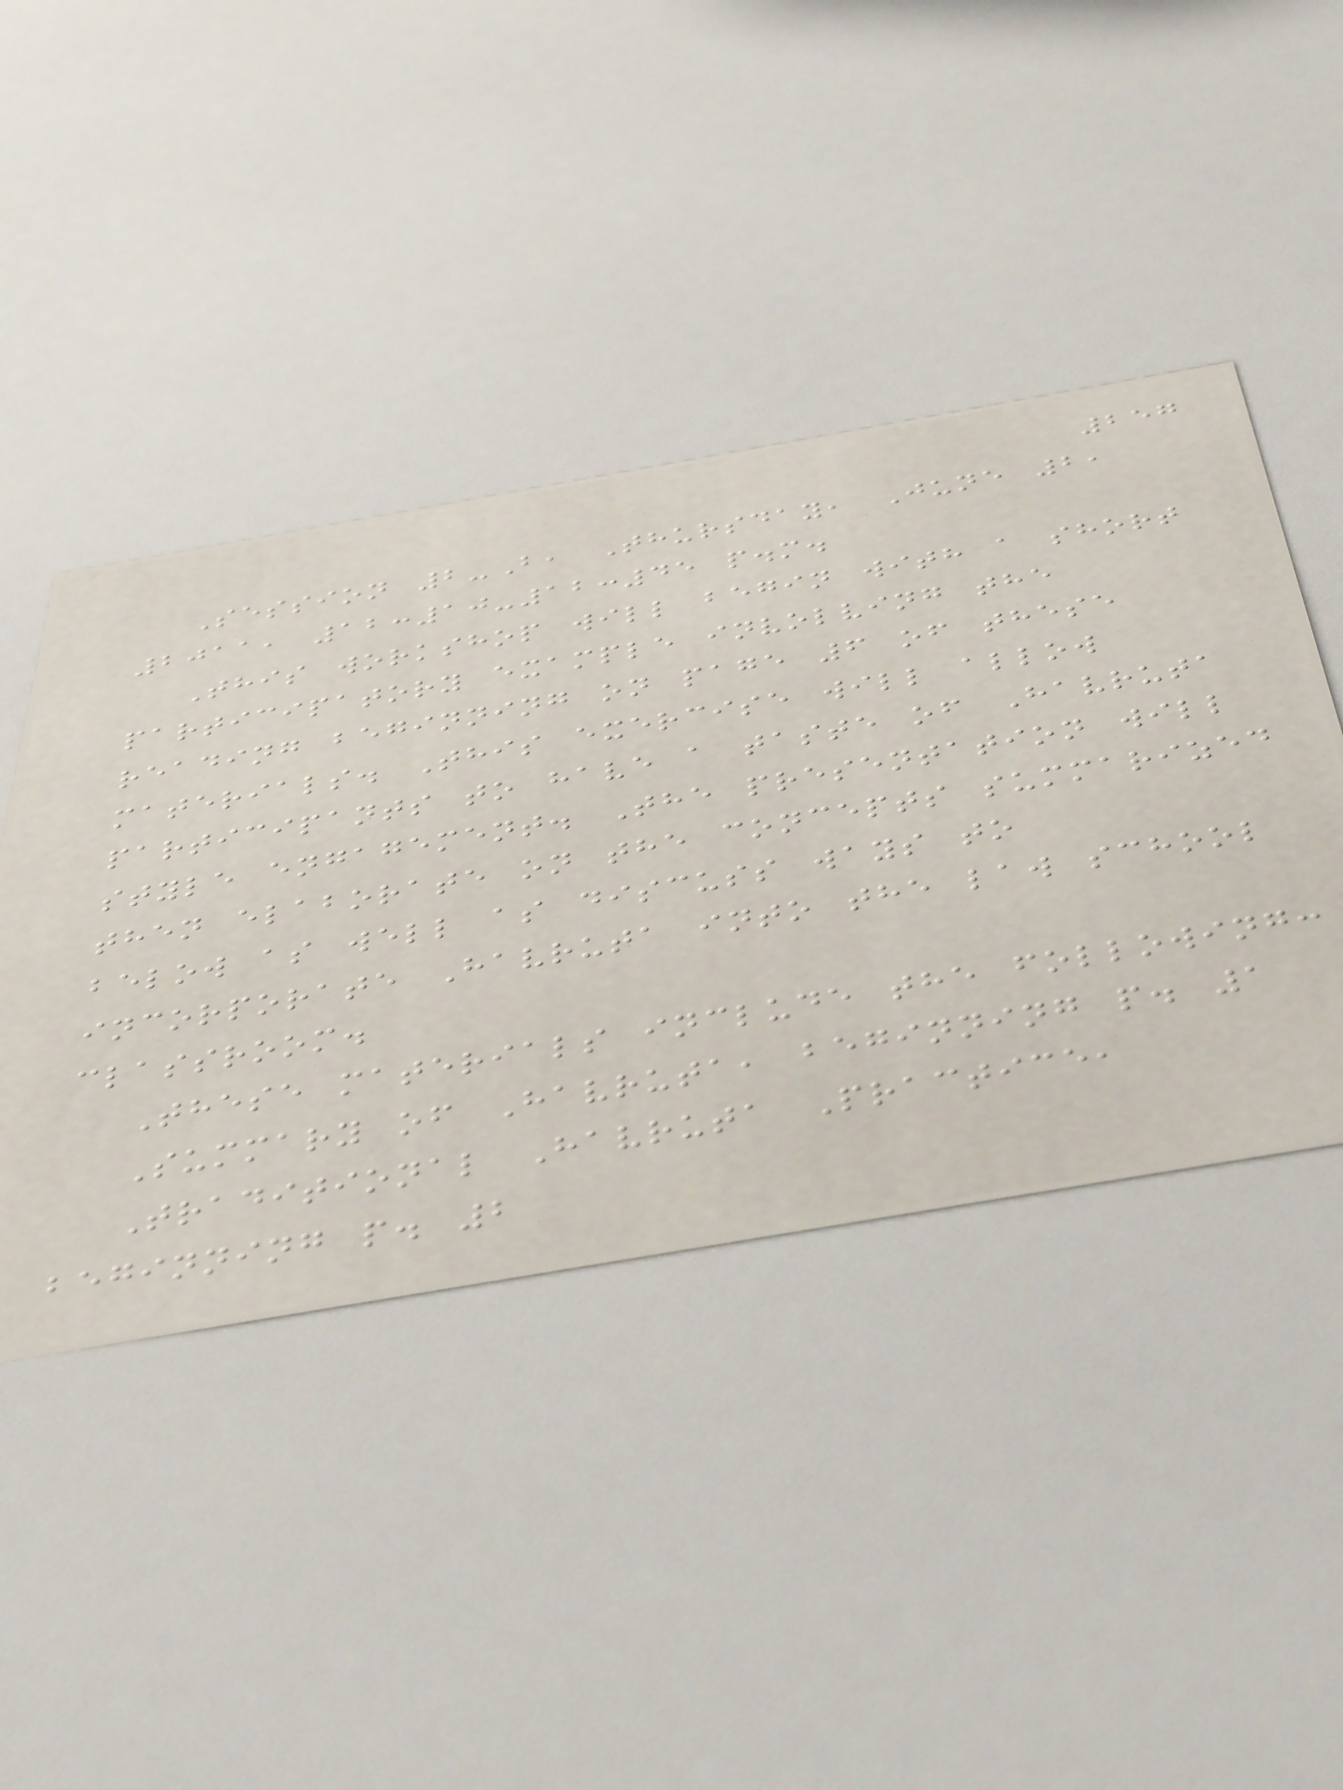257
Session 2-B, Thursday, June 2,
2011, 12:10-12:45 p.m.
This workshop will begin with a short
participatory example involving the
reading beginning on page 6 of these
materials. This exercise will allow
participants to have a taste of Havruta
style engagement. The presentation will
then elaborate on the concepts summarized
below as well as discuss ways to
incorporate Havruta into the law school
classroom.
These materials include the following:
Summary of Havruta, beginning p. 1
Traditional Havruta Practice,
beginning p. 2
